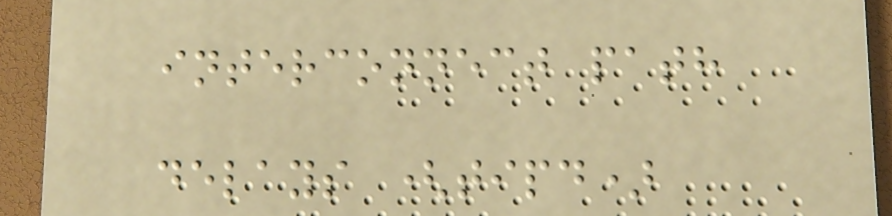interconnect path
delays (tipd)
